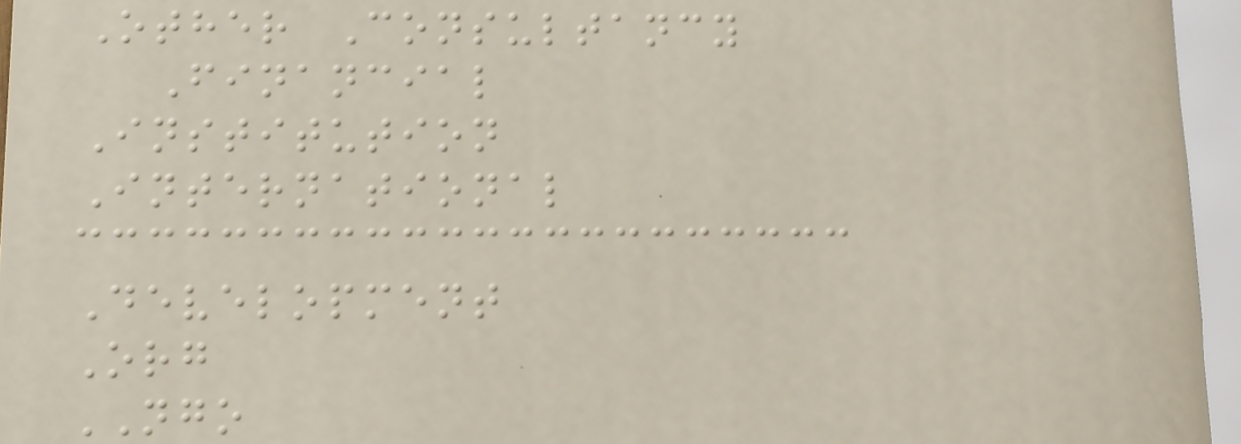Other Consultancy
Financial
Institution
International
Development
Org
NGO
